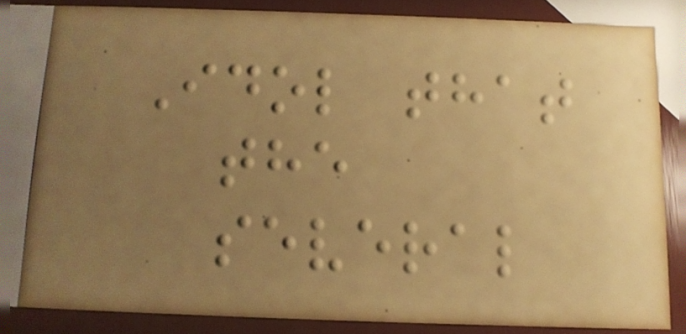Idol that
the
several
